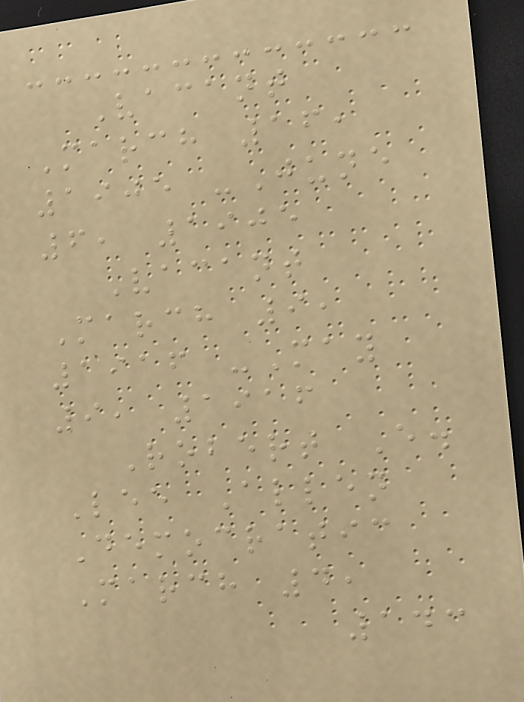Vacant
March 16,
1905 -June
6, 1905
Vacant
March 9,
1916 -May
9, 1916
Robert E.
Lee Allen
Democratic
March 4,
143
